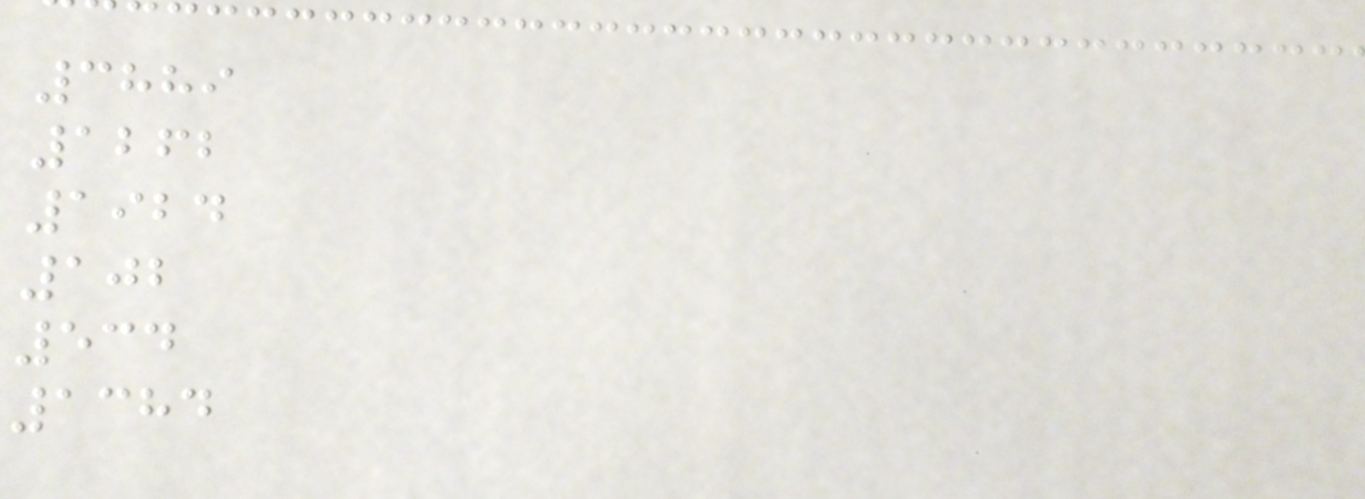3889
1262
1924
102
534
1384
